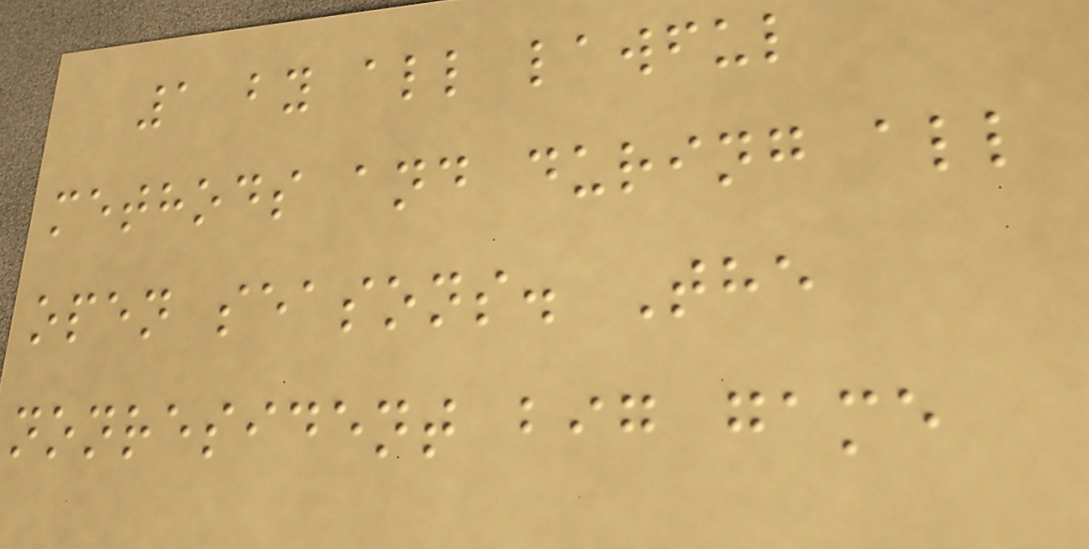1 by all lawful
methods and during all
open seasons. The
nonresident big game
